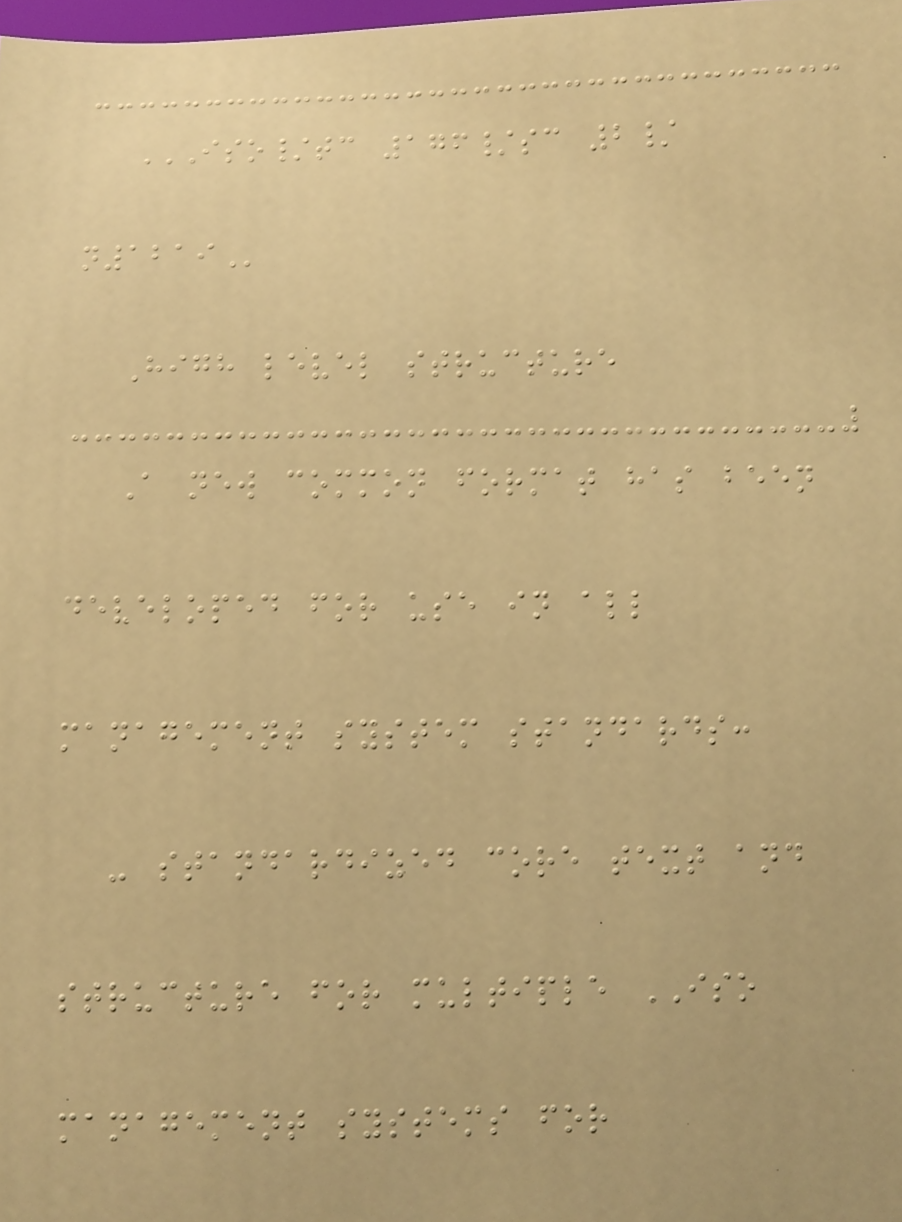ISO/TC 176/SC 2/
N1219
High level structure
A new common format has been
developed for use in all
management system standards:
- standardized core text and
structure for multiple ISO
management systems for
